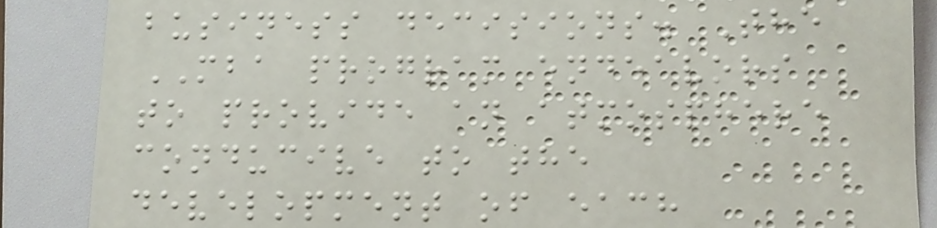business decisions. The
MBA program endeavors
to provide an atmosphere
conducive to the
development of each
